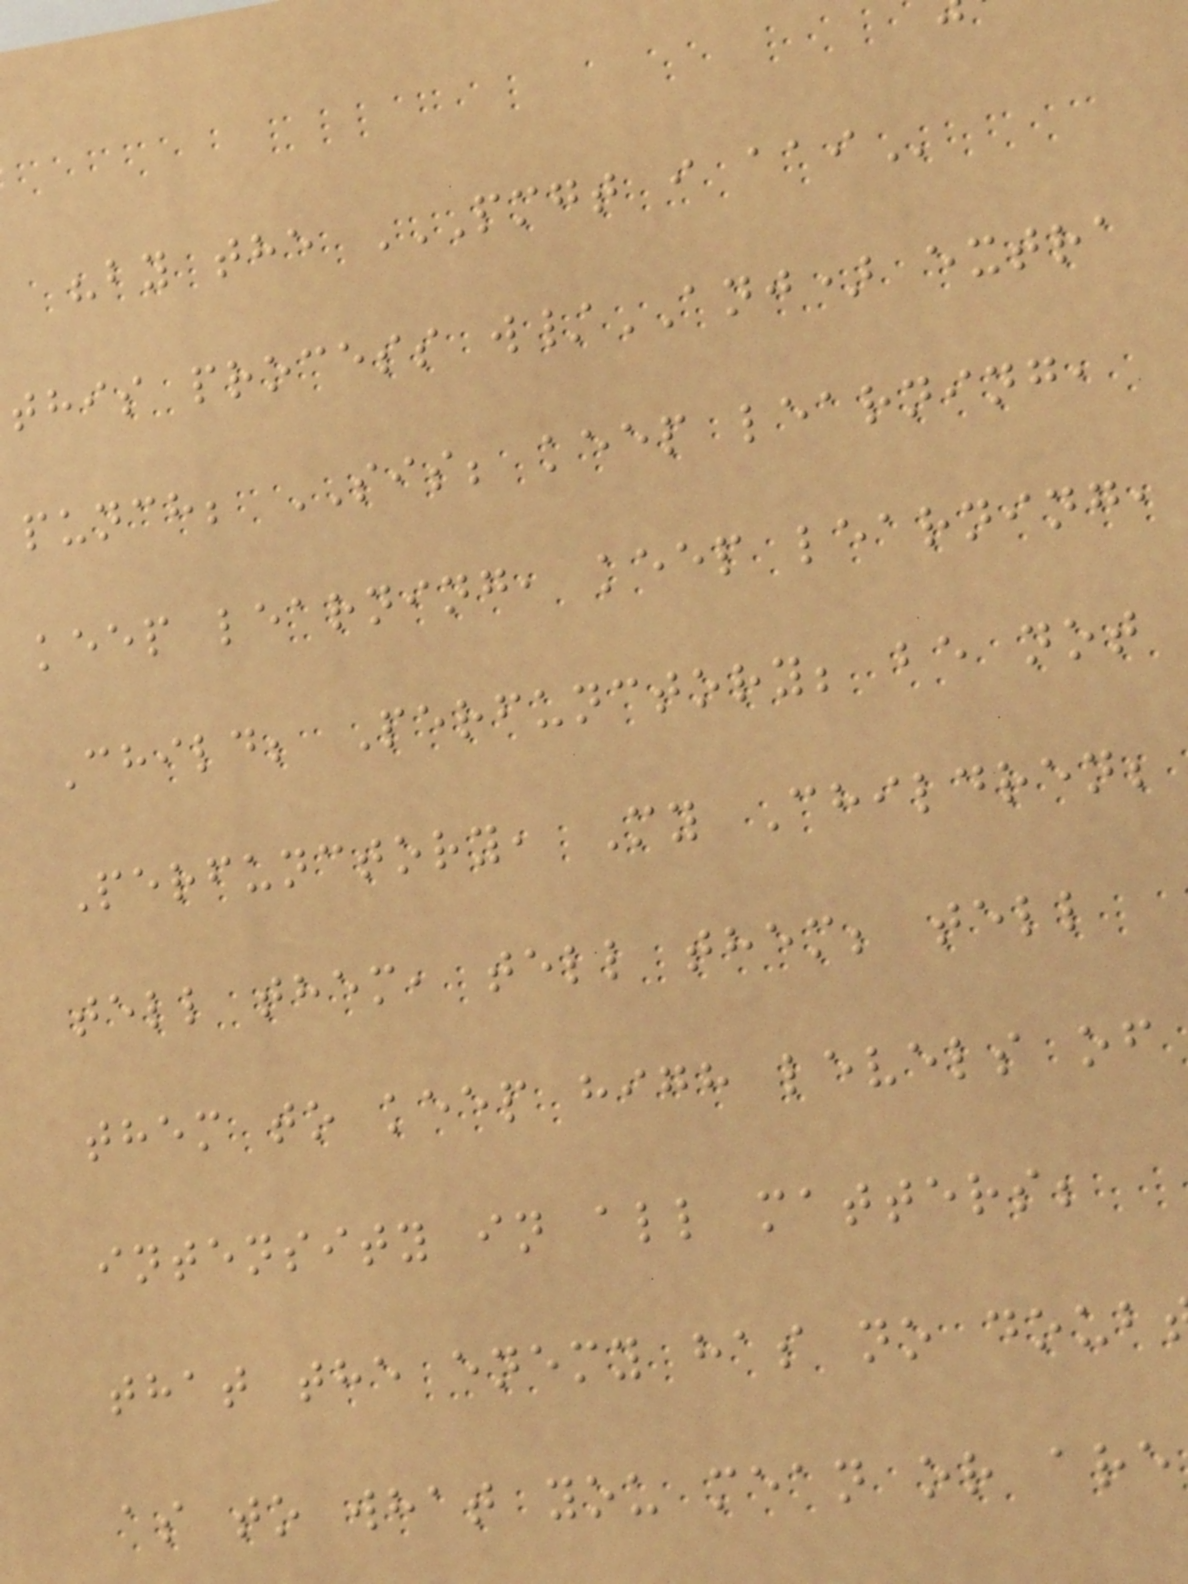"by the PMGT I AAI
this process w/ANJ) extra
punch; SIS; keep learning,
keep learning, keep learning,
Child; Perfunctory; be not
Perfunctory, My Children;
tell them, tell them; tell
them to keep high levels of
intensity in all matters;
that the enemy has no doub
as to what you mean or are
